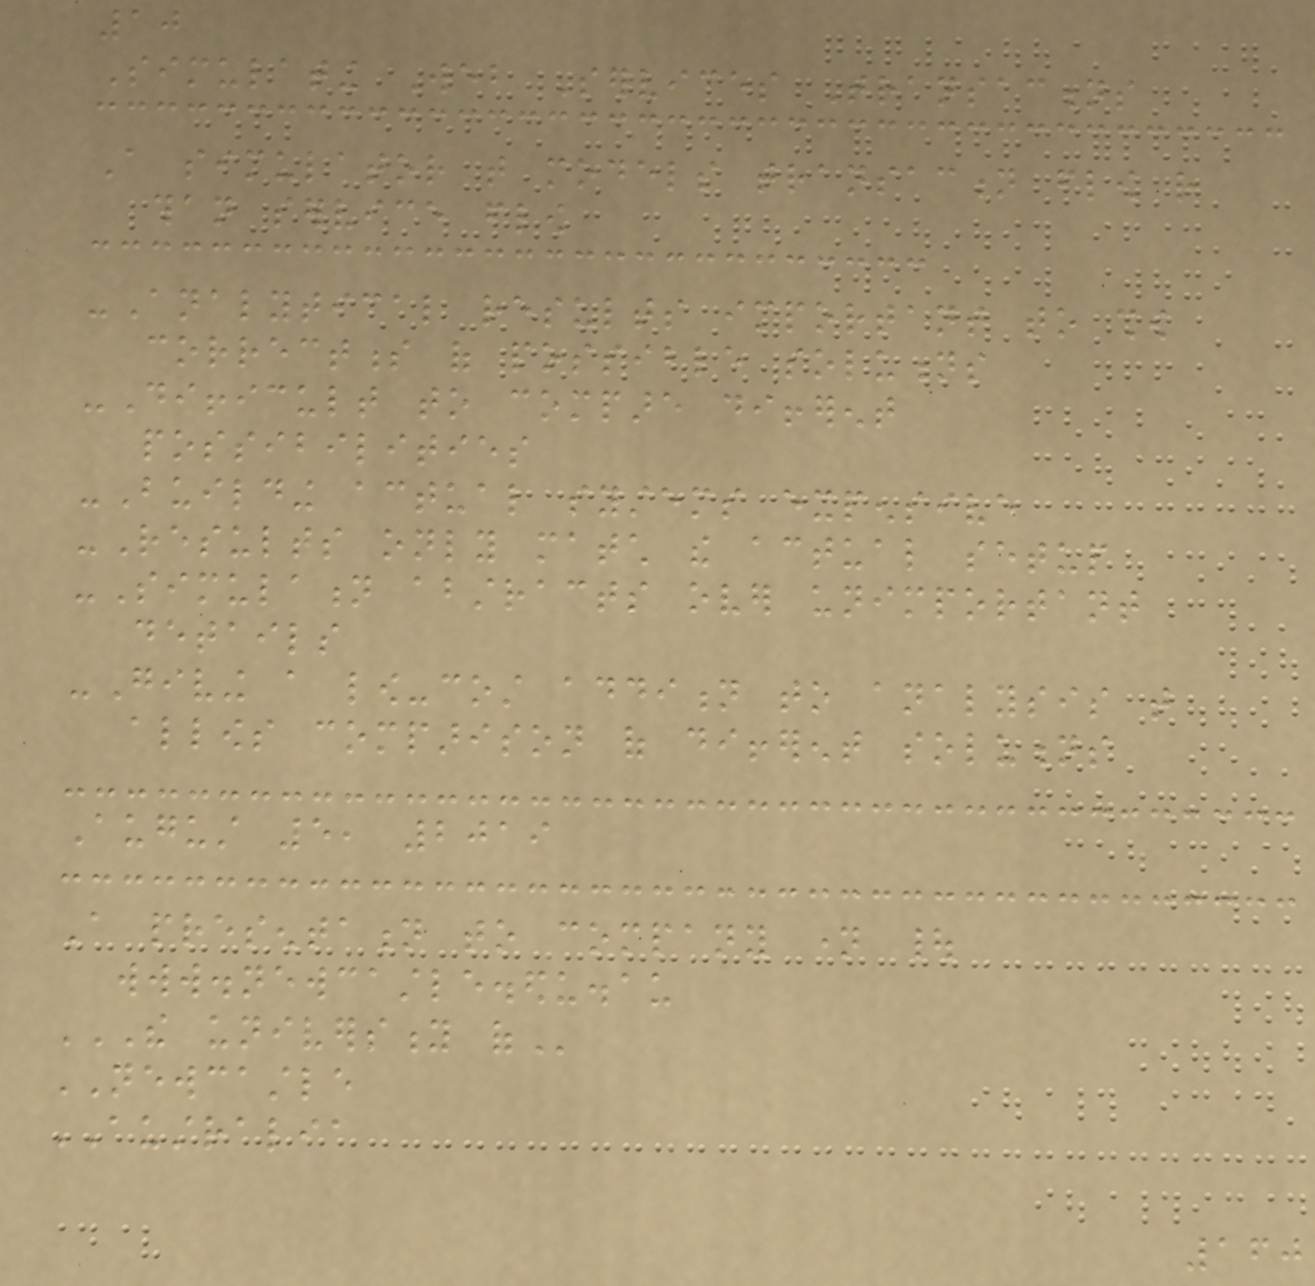10
Simulating Web Services Transactions
A simulator that models transaction flow rather
than service flow
-Analytical results important to show
correctness of possible solutions
-Difficult to compare different
possibilities
-Building actual systems expensive
-Results only match the actual setup
-Simulation abstracts over unimportant
details
-Giving a low-cost addition to analysis that
allows comparison of different solutions
August 5, 2019
A presentation to company name |
www.newcastle.edu.au
THE UNIVERSITY OF
NEWCASTLE
AUSTRALIA
160
